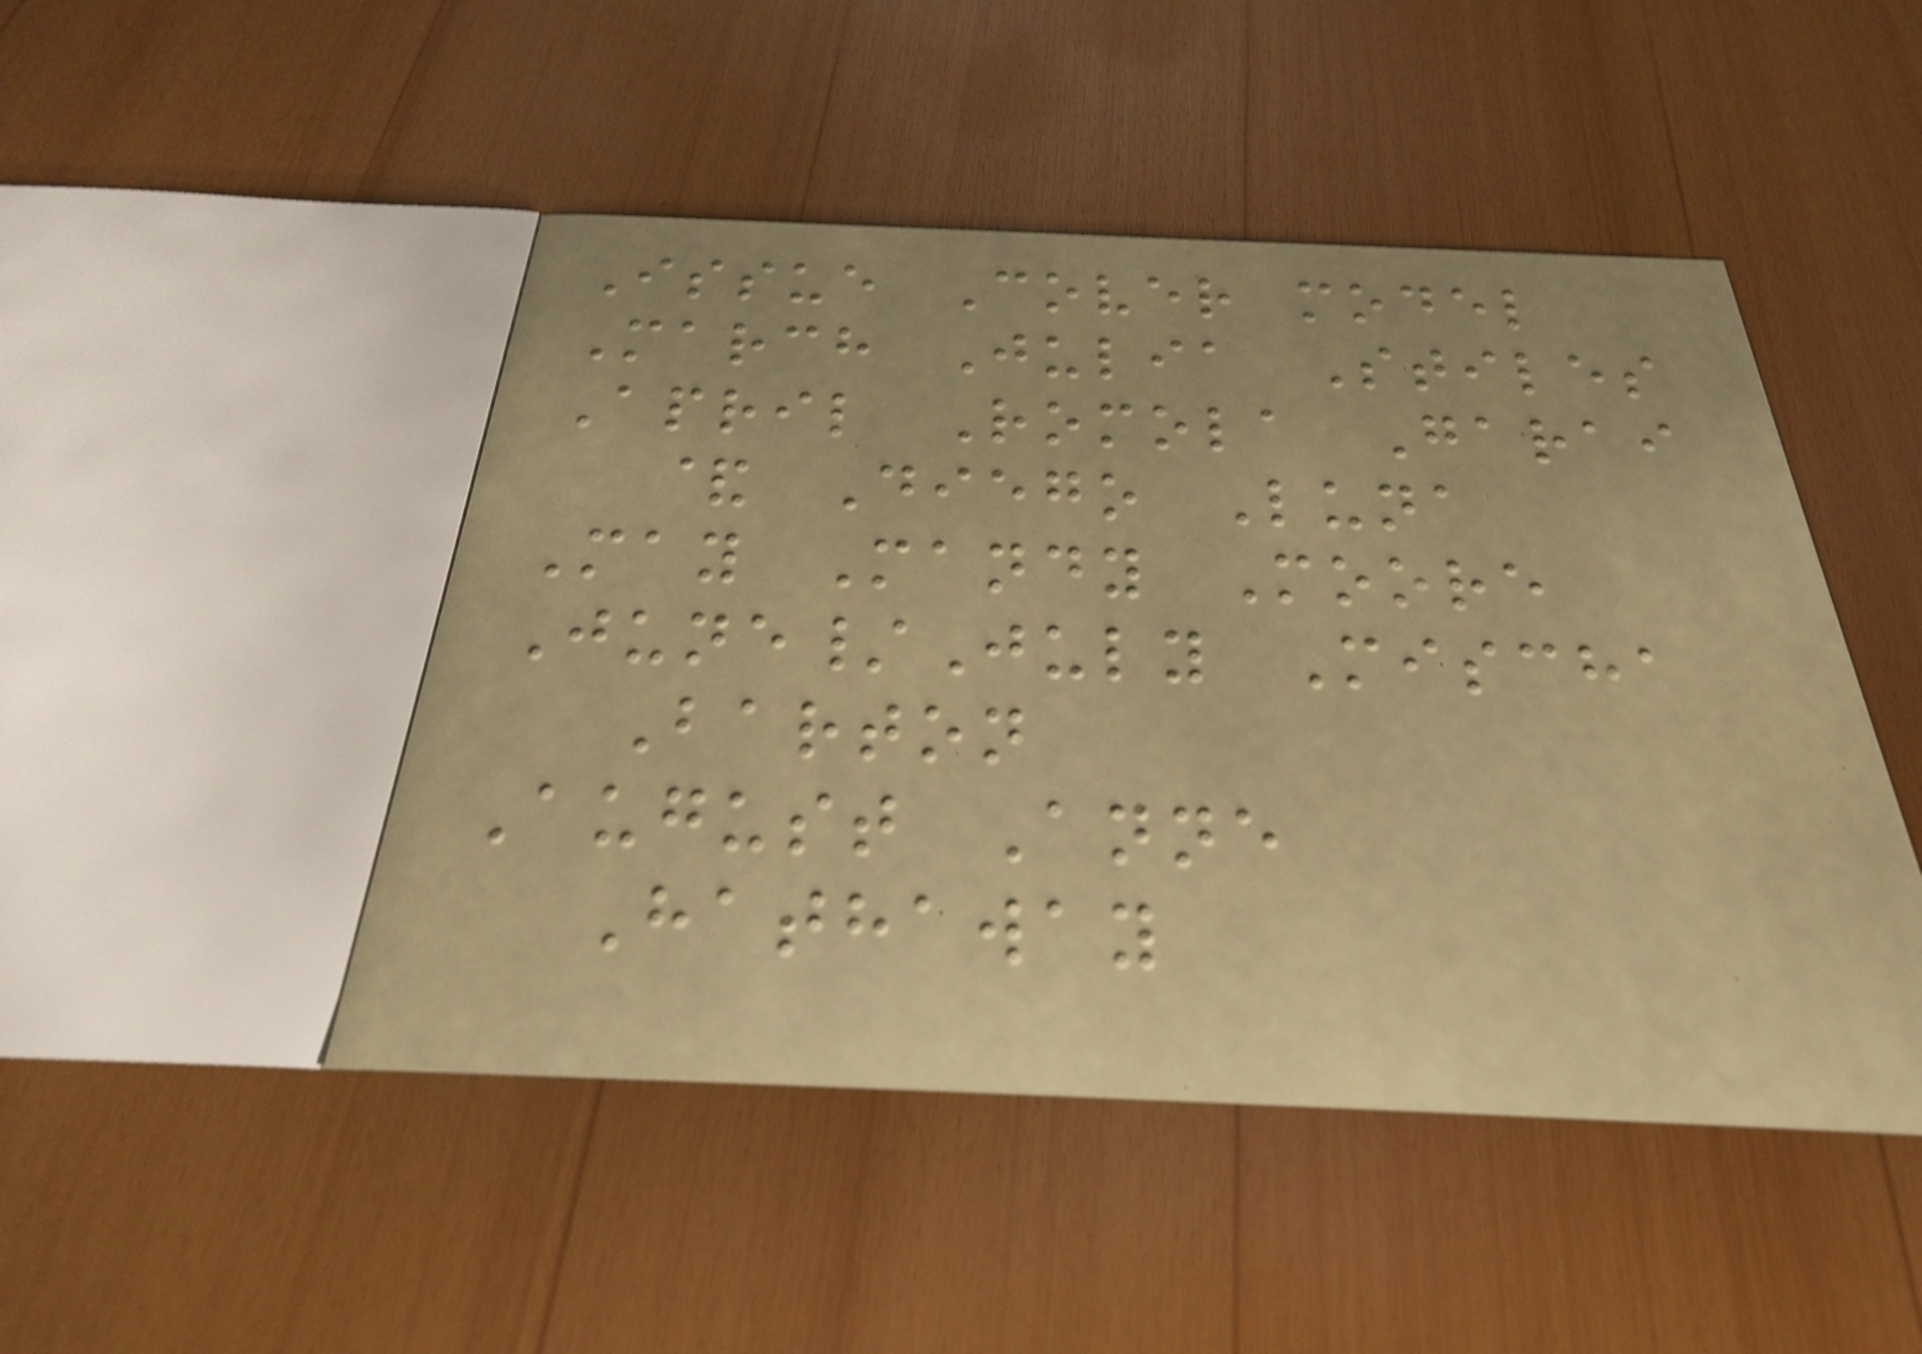Issue Cover model
March Julia Stiles
April Romola Garai
& Diego Luna
May Mandy Moore
June/July Mischa
Barton
August Anne
Hathaway
